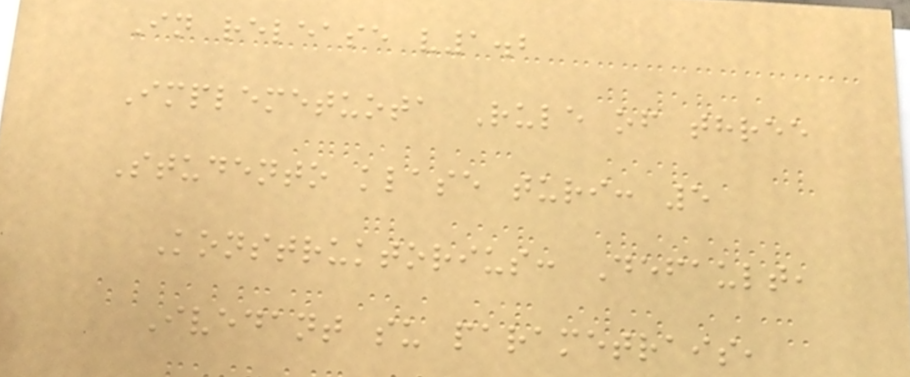In release v1.2
Implemetuota Rule of three
Studento klase turi: 5
Konstruktorius: Default,
Ivedant su parametrais,
